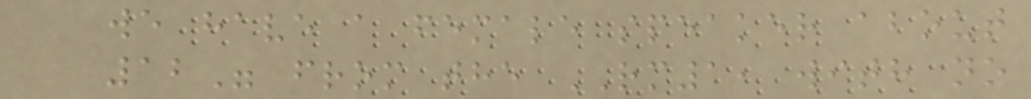we have a female speaker about
12" from the RM1, with no
